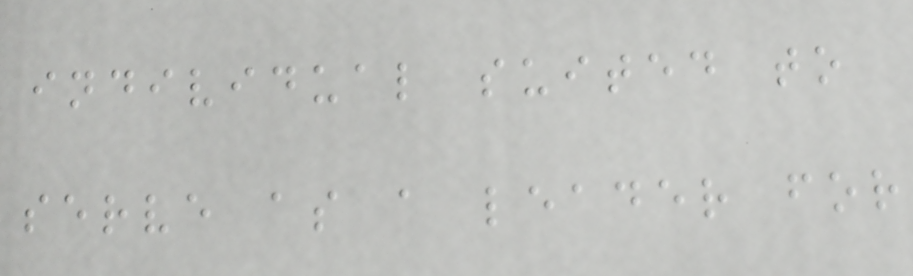individual suited to
serve as a leader for
